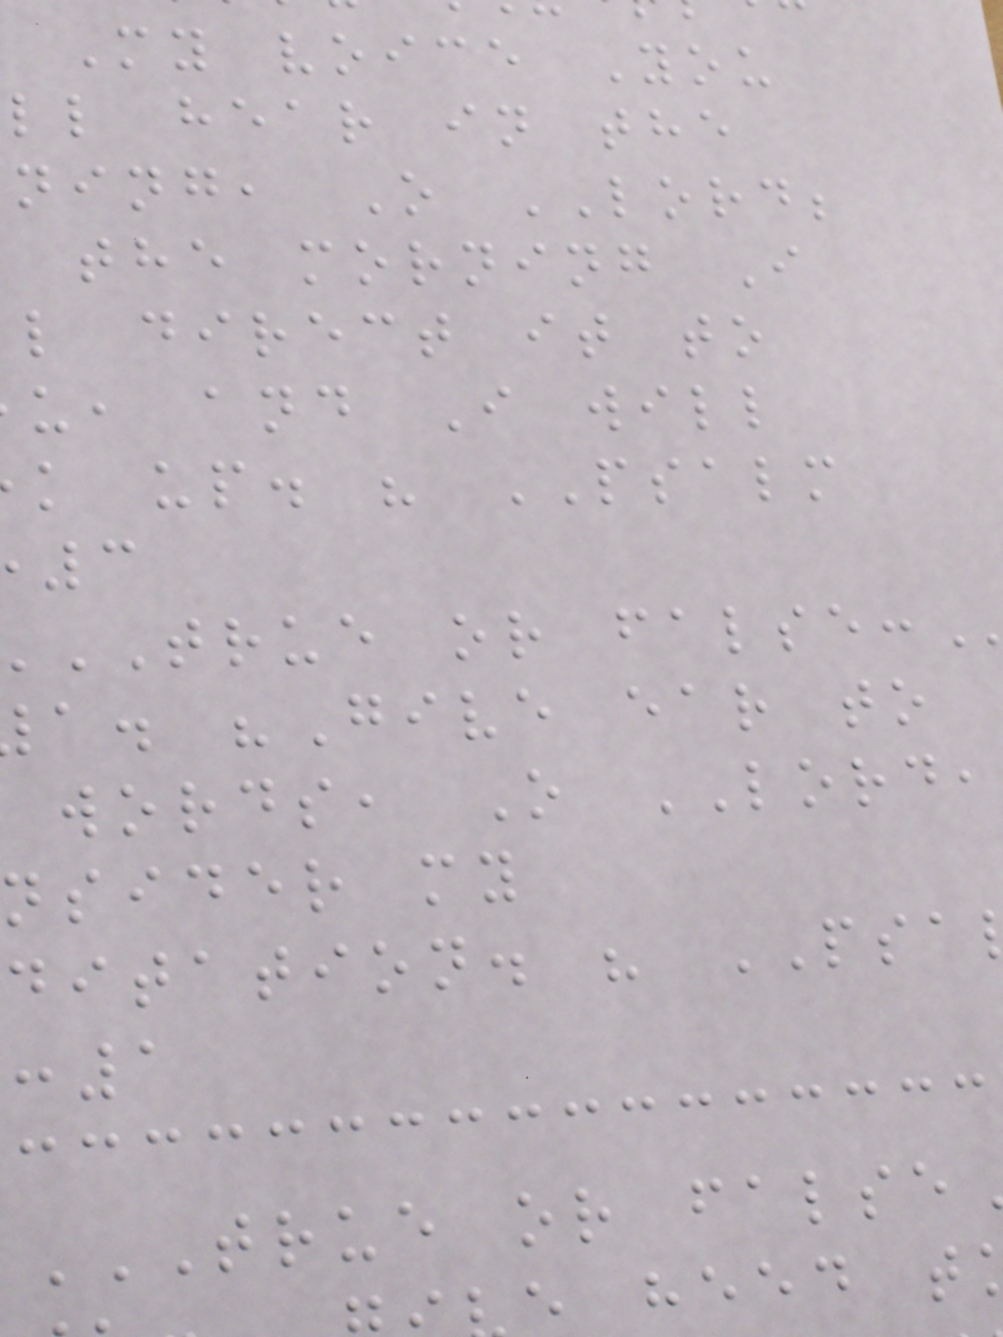My voice You
ll hear in the
ning, O LORD;
the morning I
l direct it to
u, and I will
k up. " PSALM
TRUE or
a. "Give ear to
words, O LORD,
nsider my
ditation. " PSA
heed t
